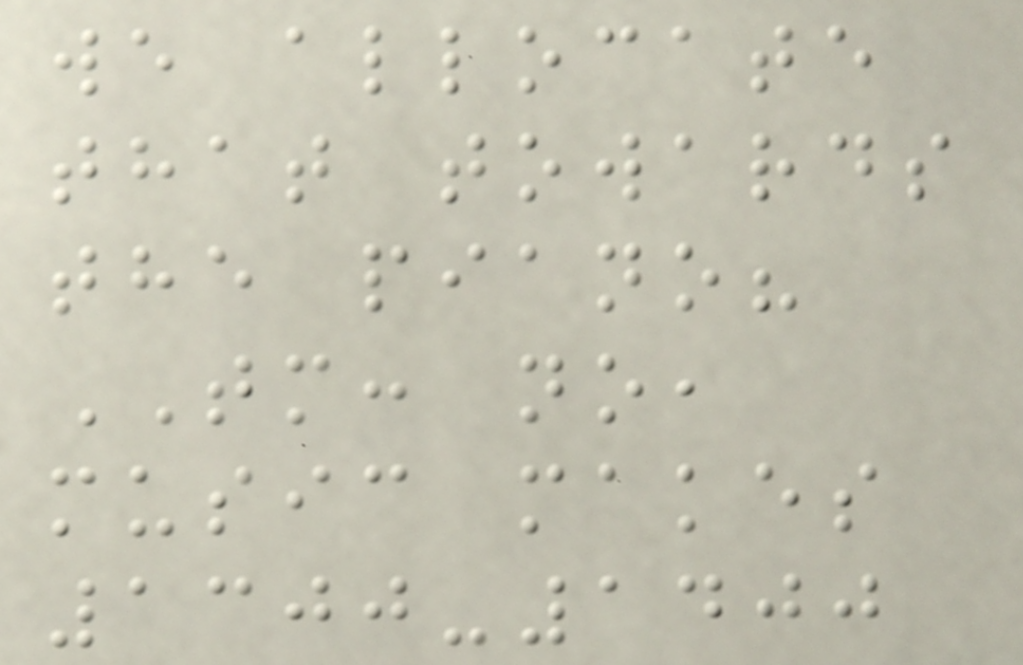we allocate
that towards
the piano?
TM: no,
music makes
1300-1400
